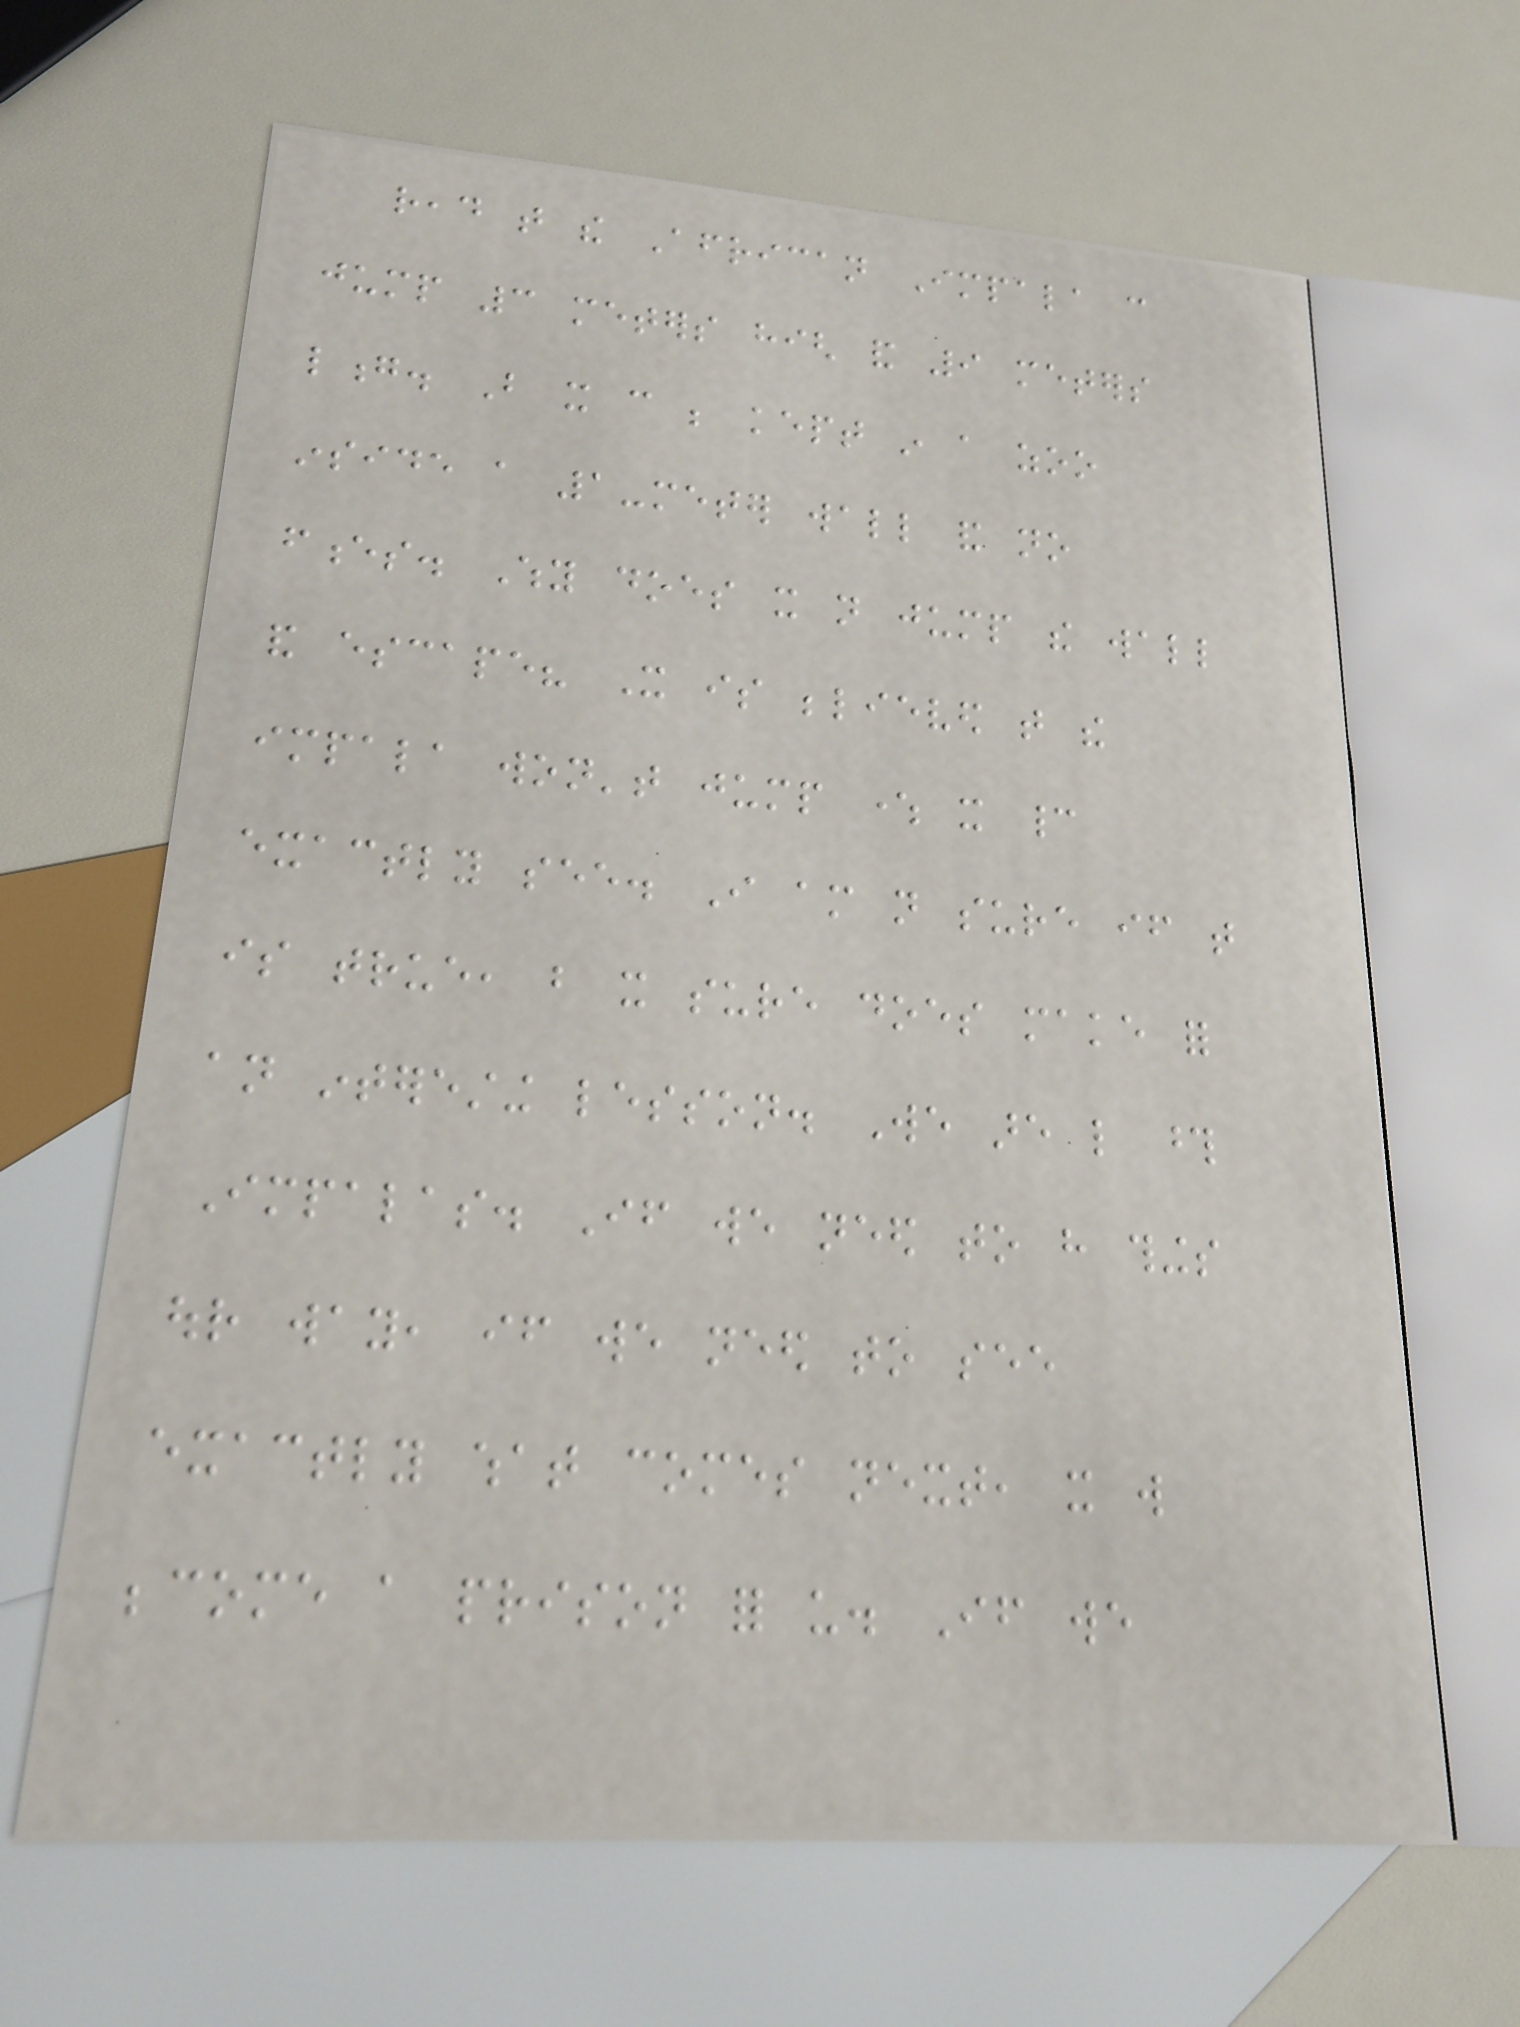read that the African Impala can
jump 3 meters high and 9 meters
long. But it can be kept in a zoo
inside a 1-meter wall and no
fences. Why does it not jump the wall
and escape? It is believed that the
impala won't jump where it cannot
exactly see. I am not sure if that
is true, but it sure does make for
an interesting lesson. We are like those
Impalas. If we need to have things
our way, if we need to see
exactly what comes next, it will
become a prison for us. If we
